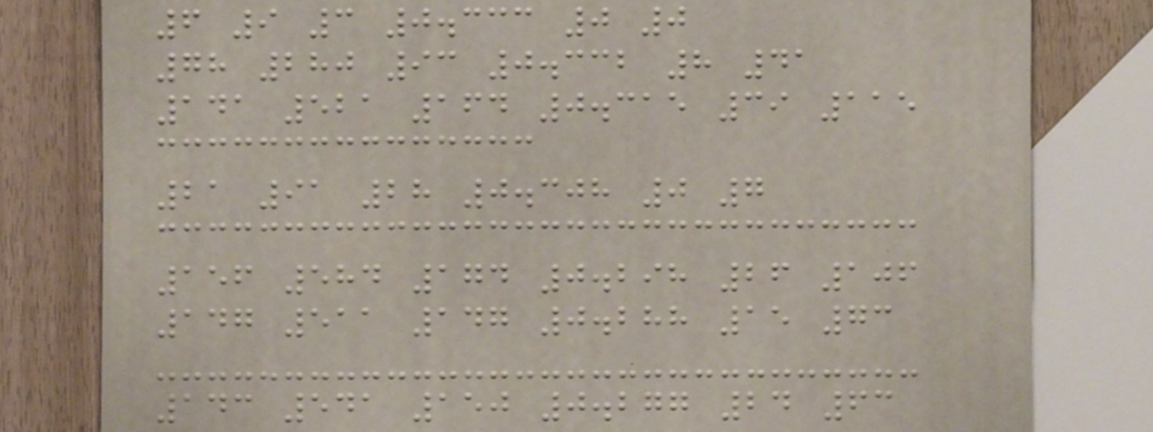6 9 3 0.333 0 0
78 280 93 0.332 8 41
141 521 164 0.315 39 115
21 91 28 0.308 0 7
156 584 174 0.298 26 106
147 511 147 0.288 15 73
143 541 150 0.277 24 63
